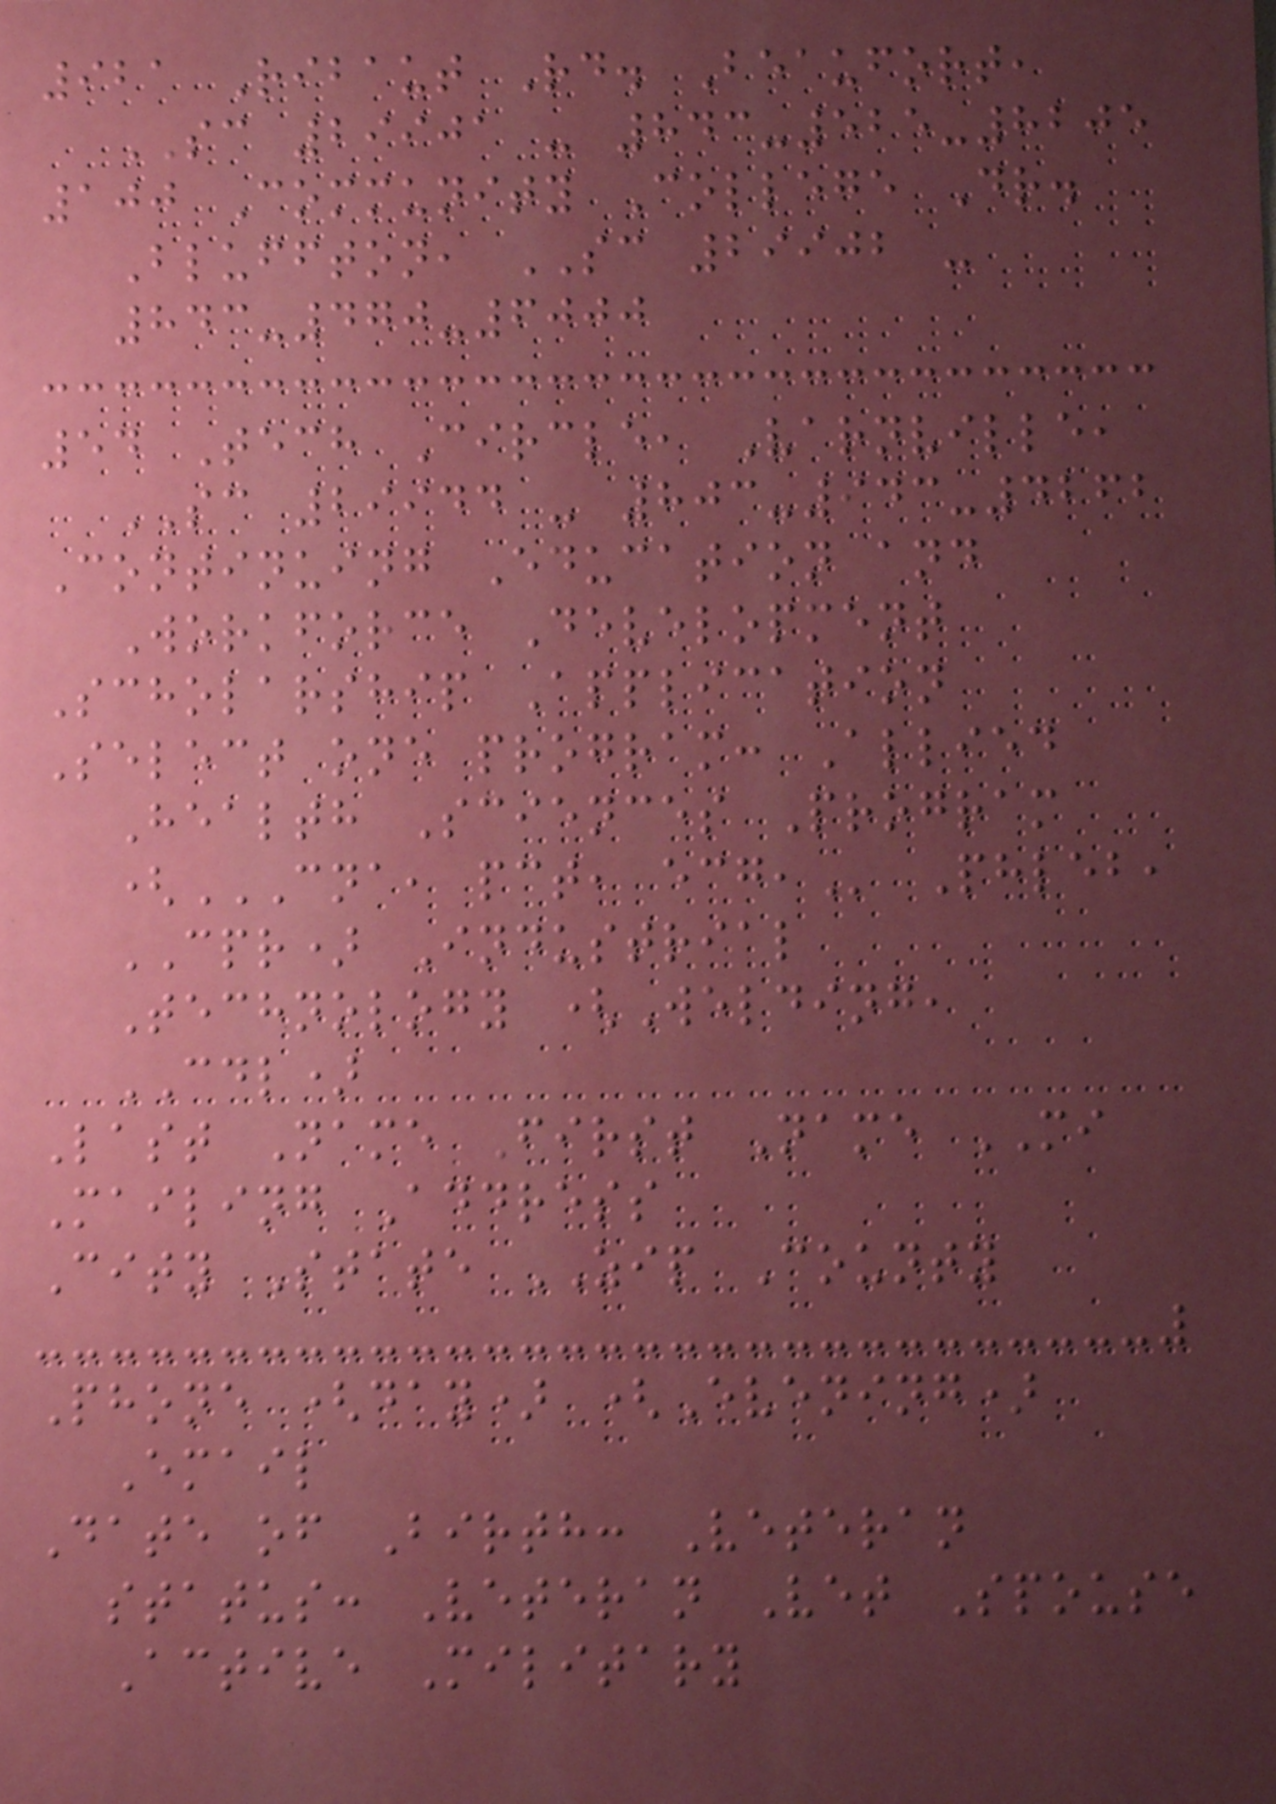921 Ribaut Rd. Beaufort,
SC 29901 - 843-525-8205
100 Community College Dr.
Bluffton, SC 29902 -
843-470-6000
54 Tech Circle, Varnville,
SC 29944 - 803-943-4262
Continuing Education and
Workforce Development
Scholarship Application
Select one program: Allied
Health Sciences Program
(CNA, PCT, ECG, Phleb,
CPR) Industrial
Technology (Welding,
CDL)
Last Name First Name MI
Mailing Address
City State ZIP County
Phone (day) (Evening)
Email
Date of Birth: Veteran
status: Veteran Vet Spouse
Active Military
